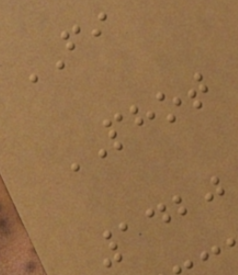FI
PHOT
1420
